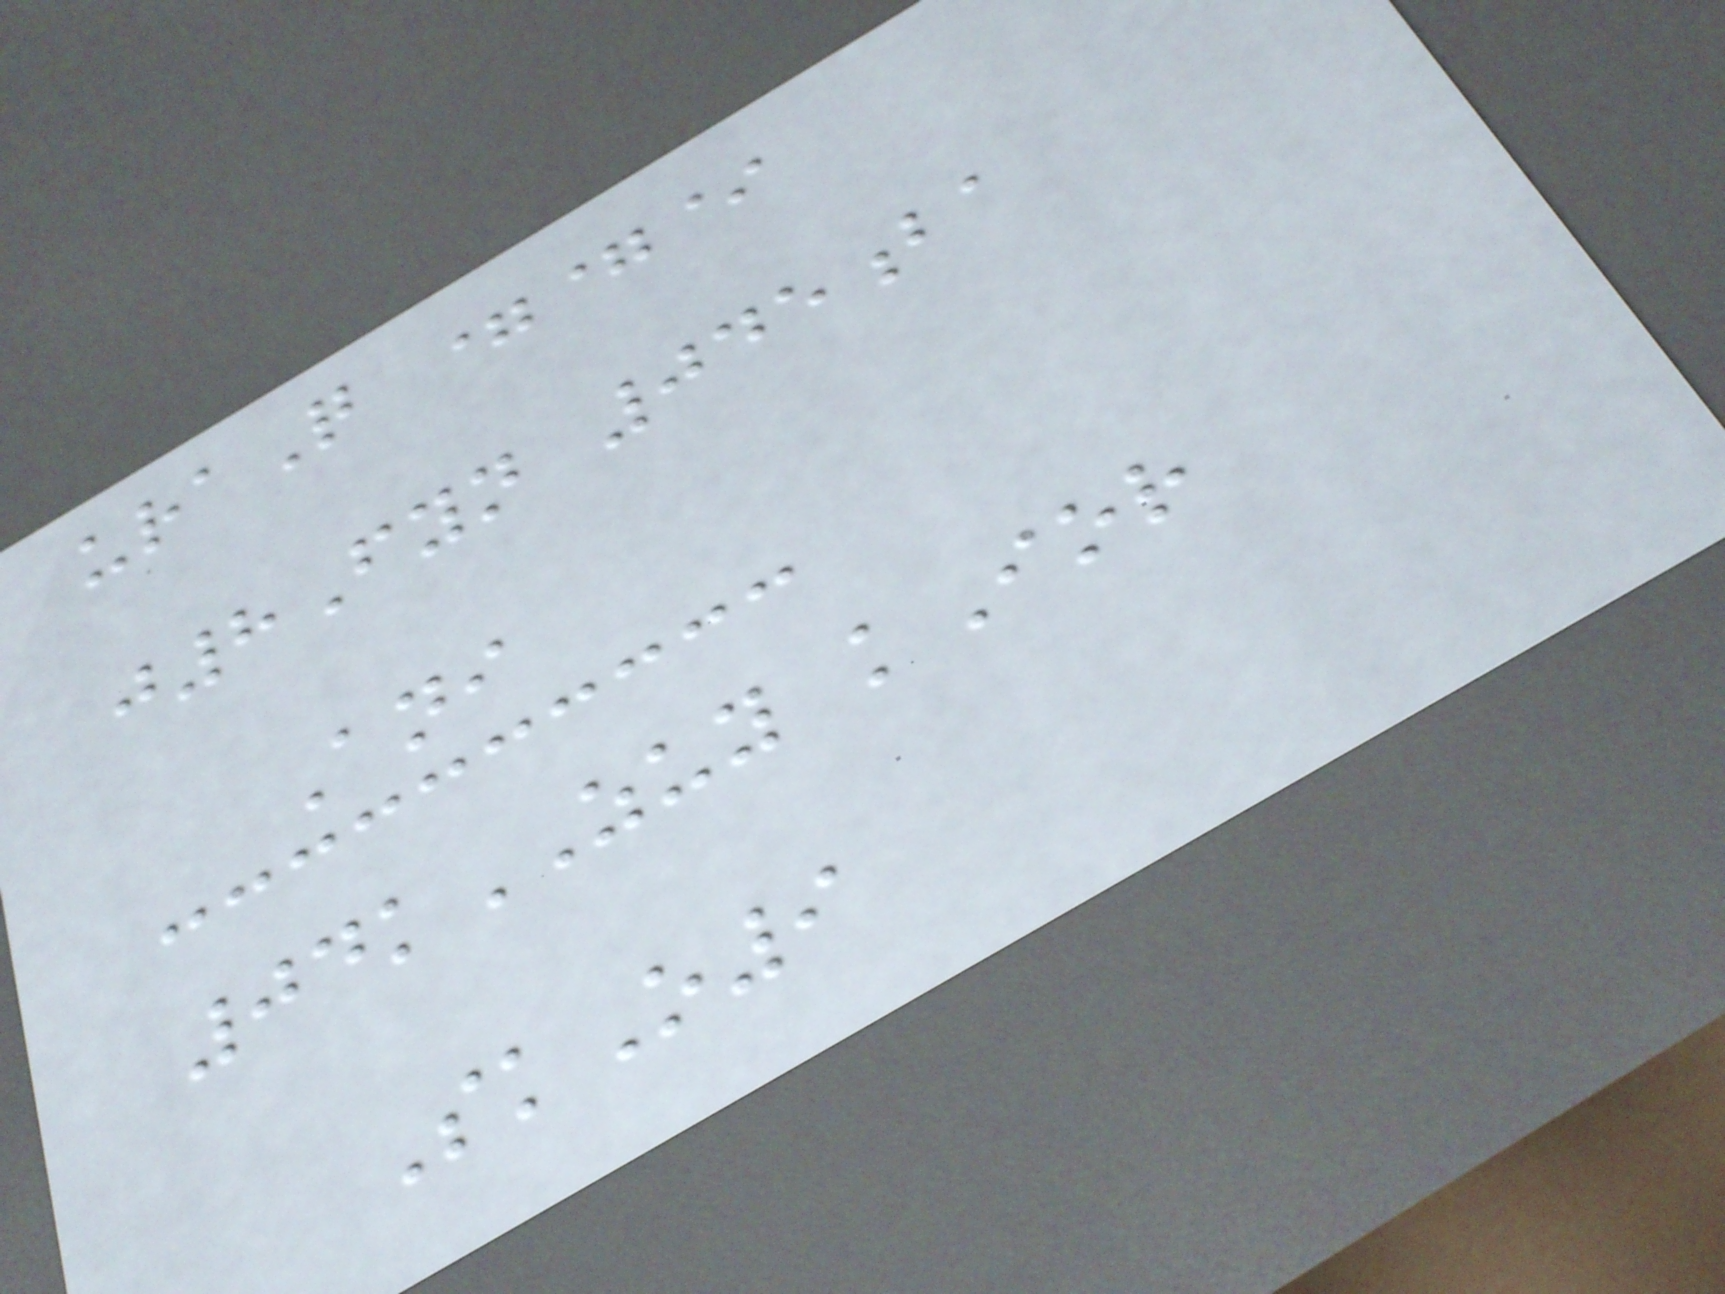uraQ ==*
j8Fyn 045ba
Ani
04kZUY kIor
SkO9
